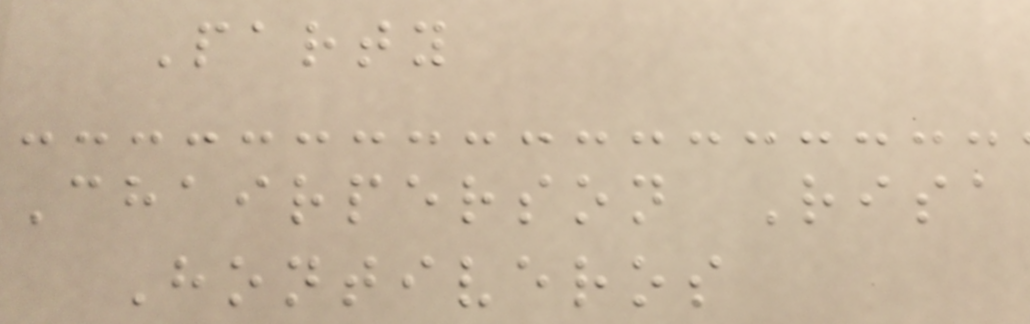Party
Chairperson Risa
Hontiveros
